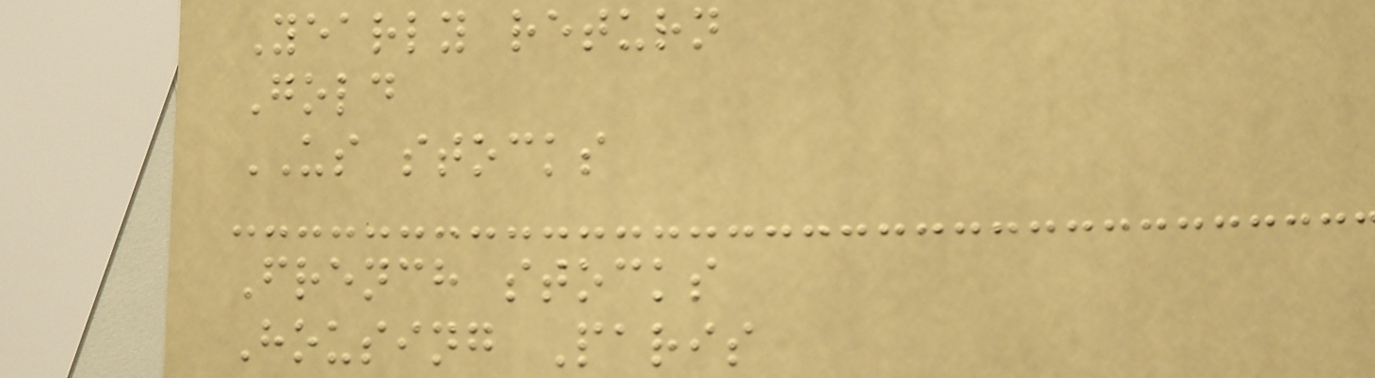Yearly return
Gold
US stocks
French stocks
Housing Paris
